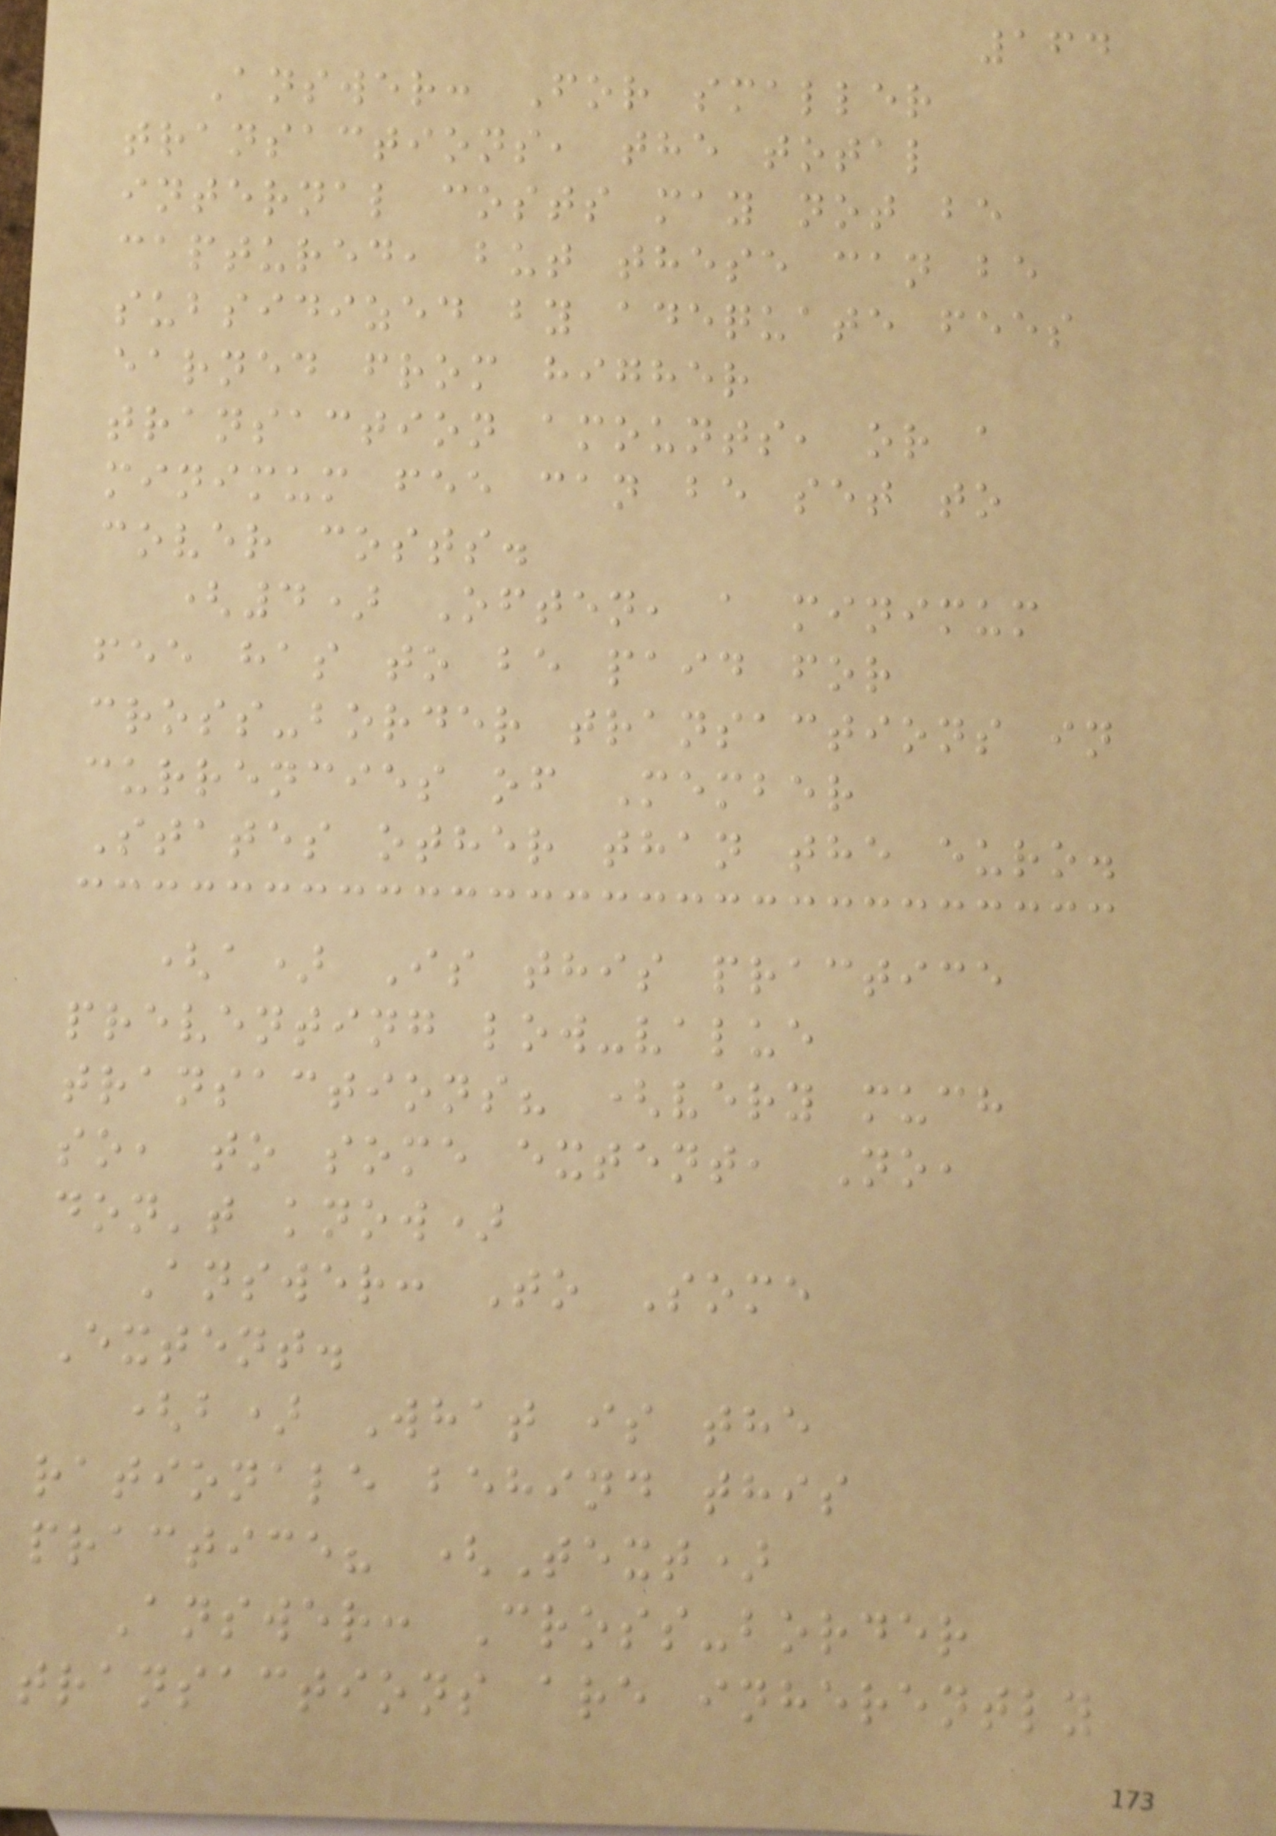164
Answer: For smaller
transactions, the total
internal costs may not be
captured, but these can be
subsidized by adequate fees
earned from higher
transaction amounts, or a
minimum fee can be set to
cover costs.
(4) Often, a minimum
fee has to be paid for
cross-border transactions in
currencies of Member
States other than the euro.
(a) Is this practice
preventing low-value
transactions? (very much
so, to some extent, No,
don't know)
Answer: To Some
Extent.
(b) What is the
rationale behind this
practice? (Text)
Answer: Cross-border
transactions are inherently
